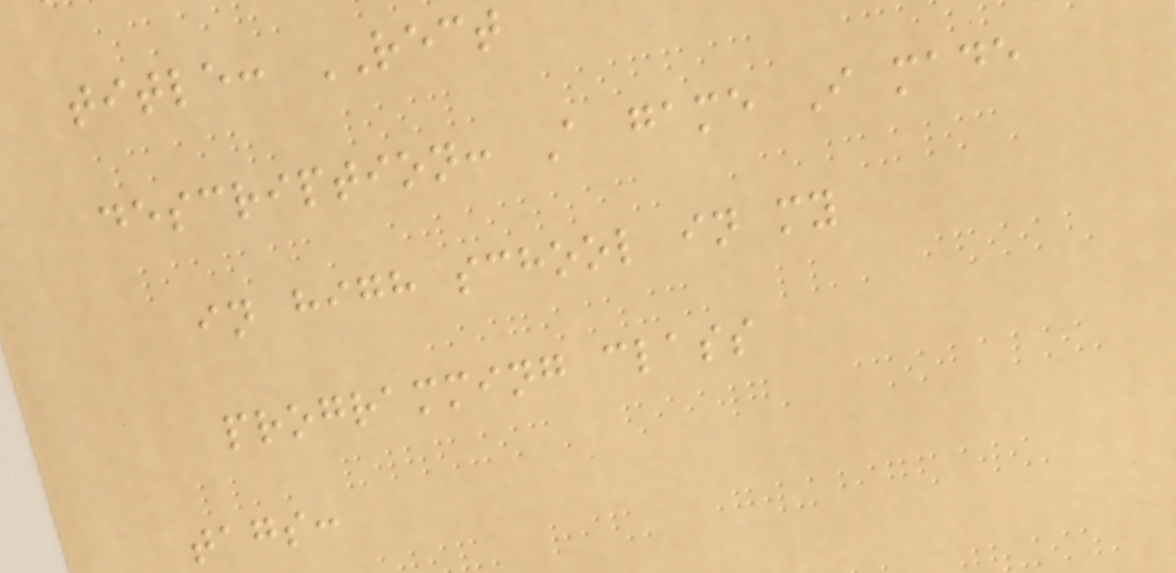title: RECT
description: A game I made
in high school in my
programming class
tags:
